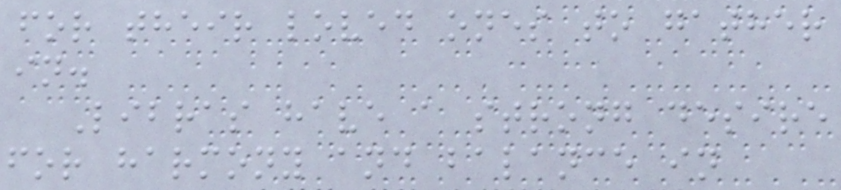for their loved ones to gather
in.
Libras have a strong desire
for harmony and balance in
